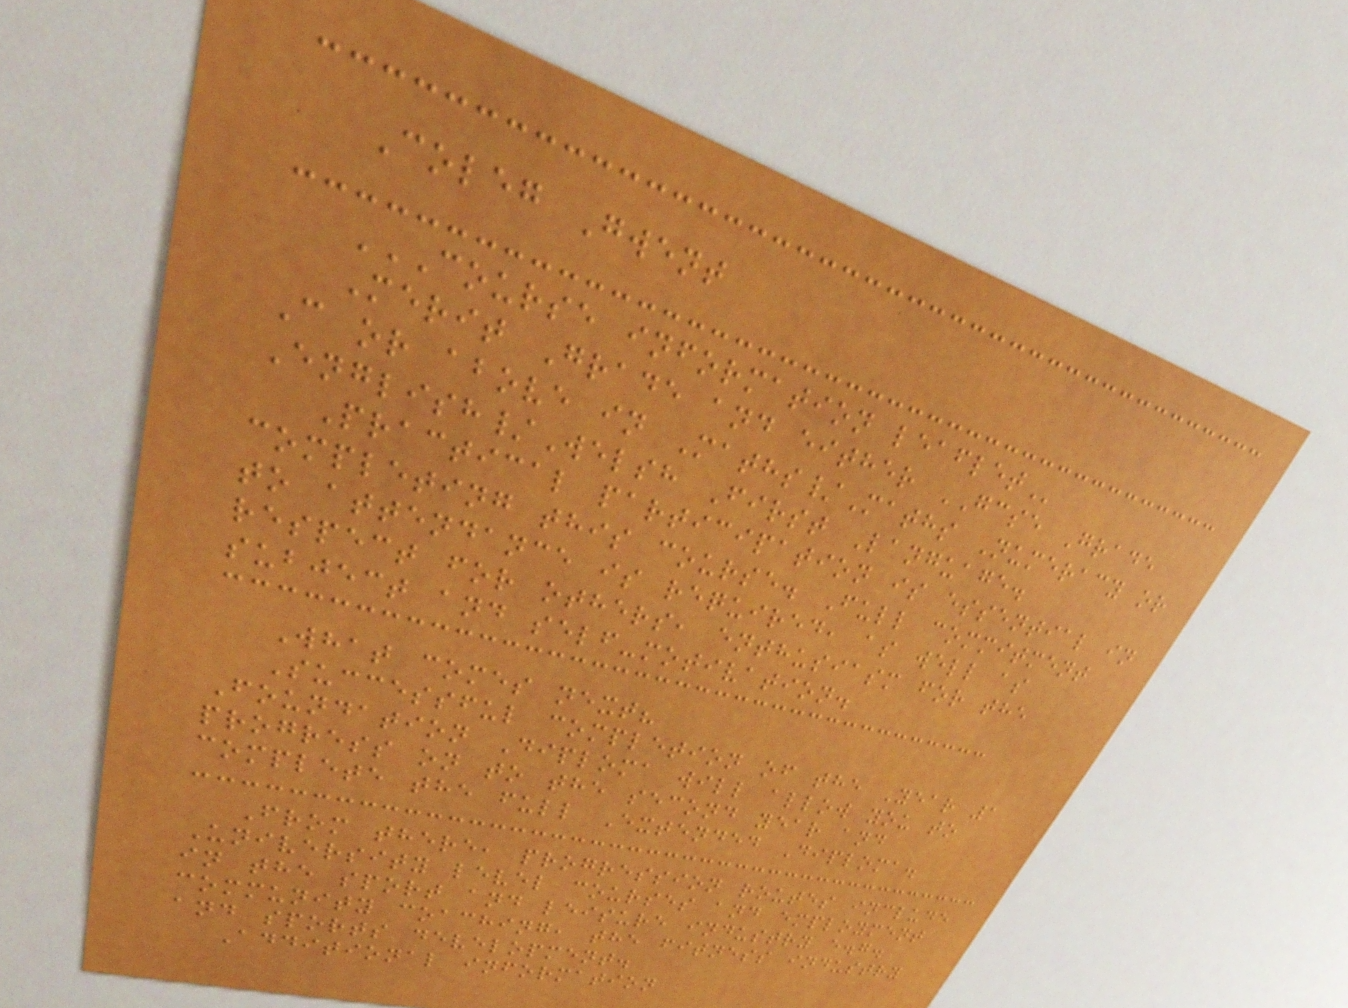Coleg Gwent
COURSE INFORMATION LEAFLET
Merit Grade and either GCSE Grade
C or above in Maths/Maths Numeracy or
English/Welsh First Language.
Practical participation is essential in
completing this course. Full commitment
to attendance is required, as well as
respect for others, enthusiasm for the
subject and self-motivation.
What comes next?
Successful completion of the Year 1
Foundation Diploma will allow you to
progress on to the second year and
complete the full Extended Diploma.
From there, progression routes include
University level courses and employment
in the sport and leisure industry e.g.
community coaching, the fitness industry
and sports development.
Additional information
